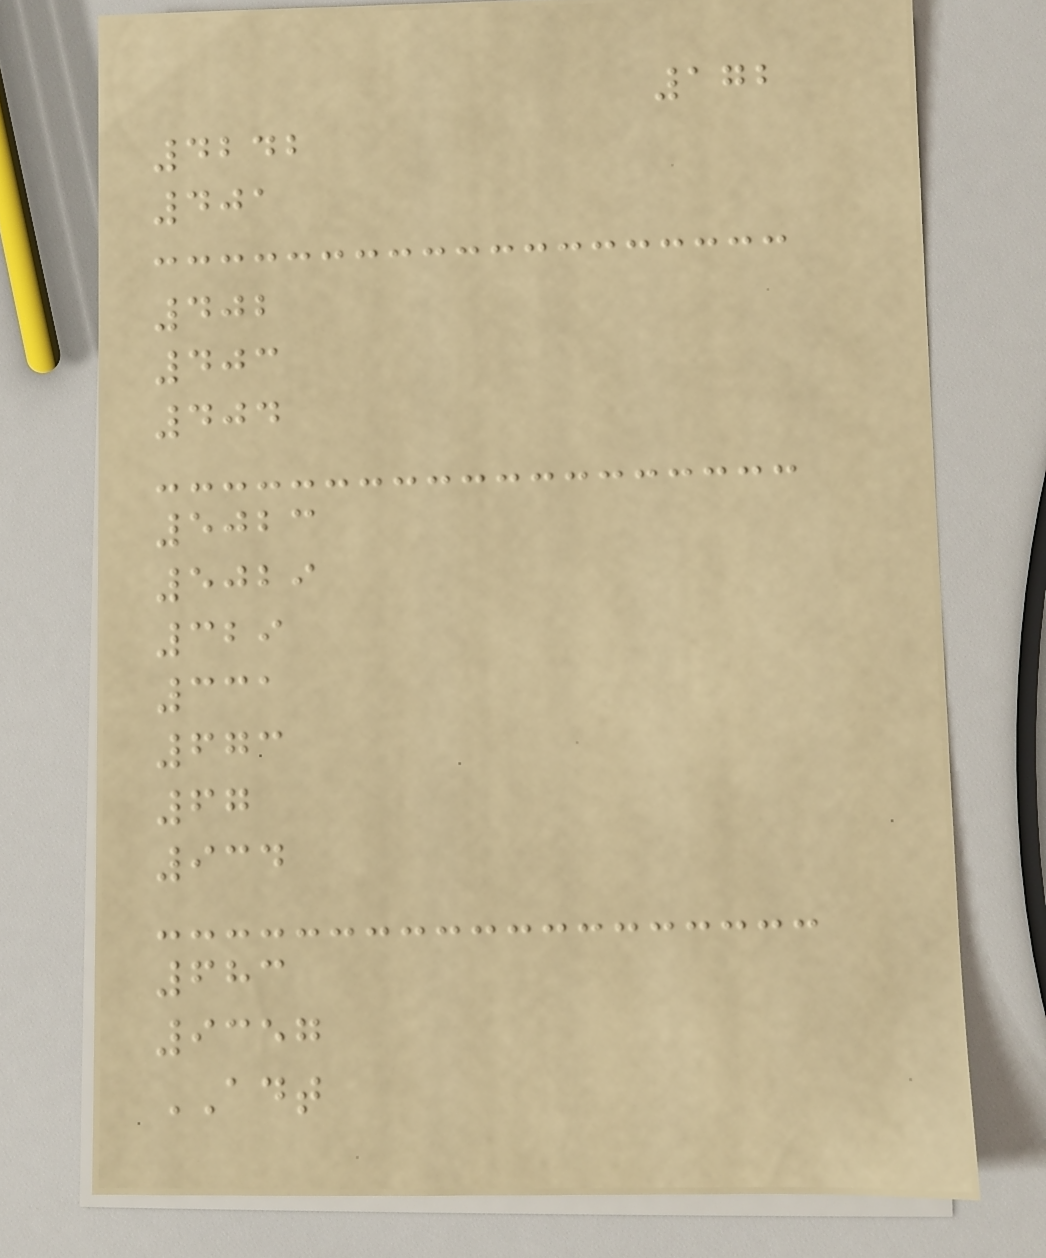172
4242
401
402
403
404
5023
5029
329
331
673
67
934
683
9357
ADT
